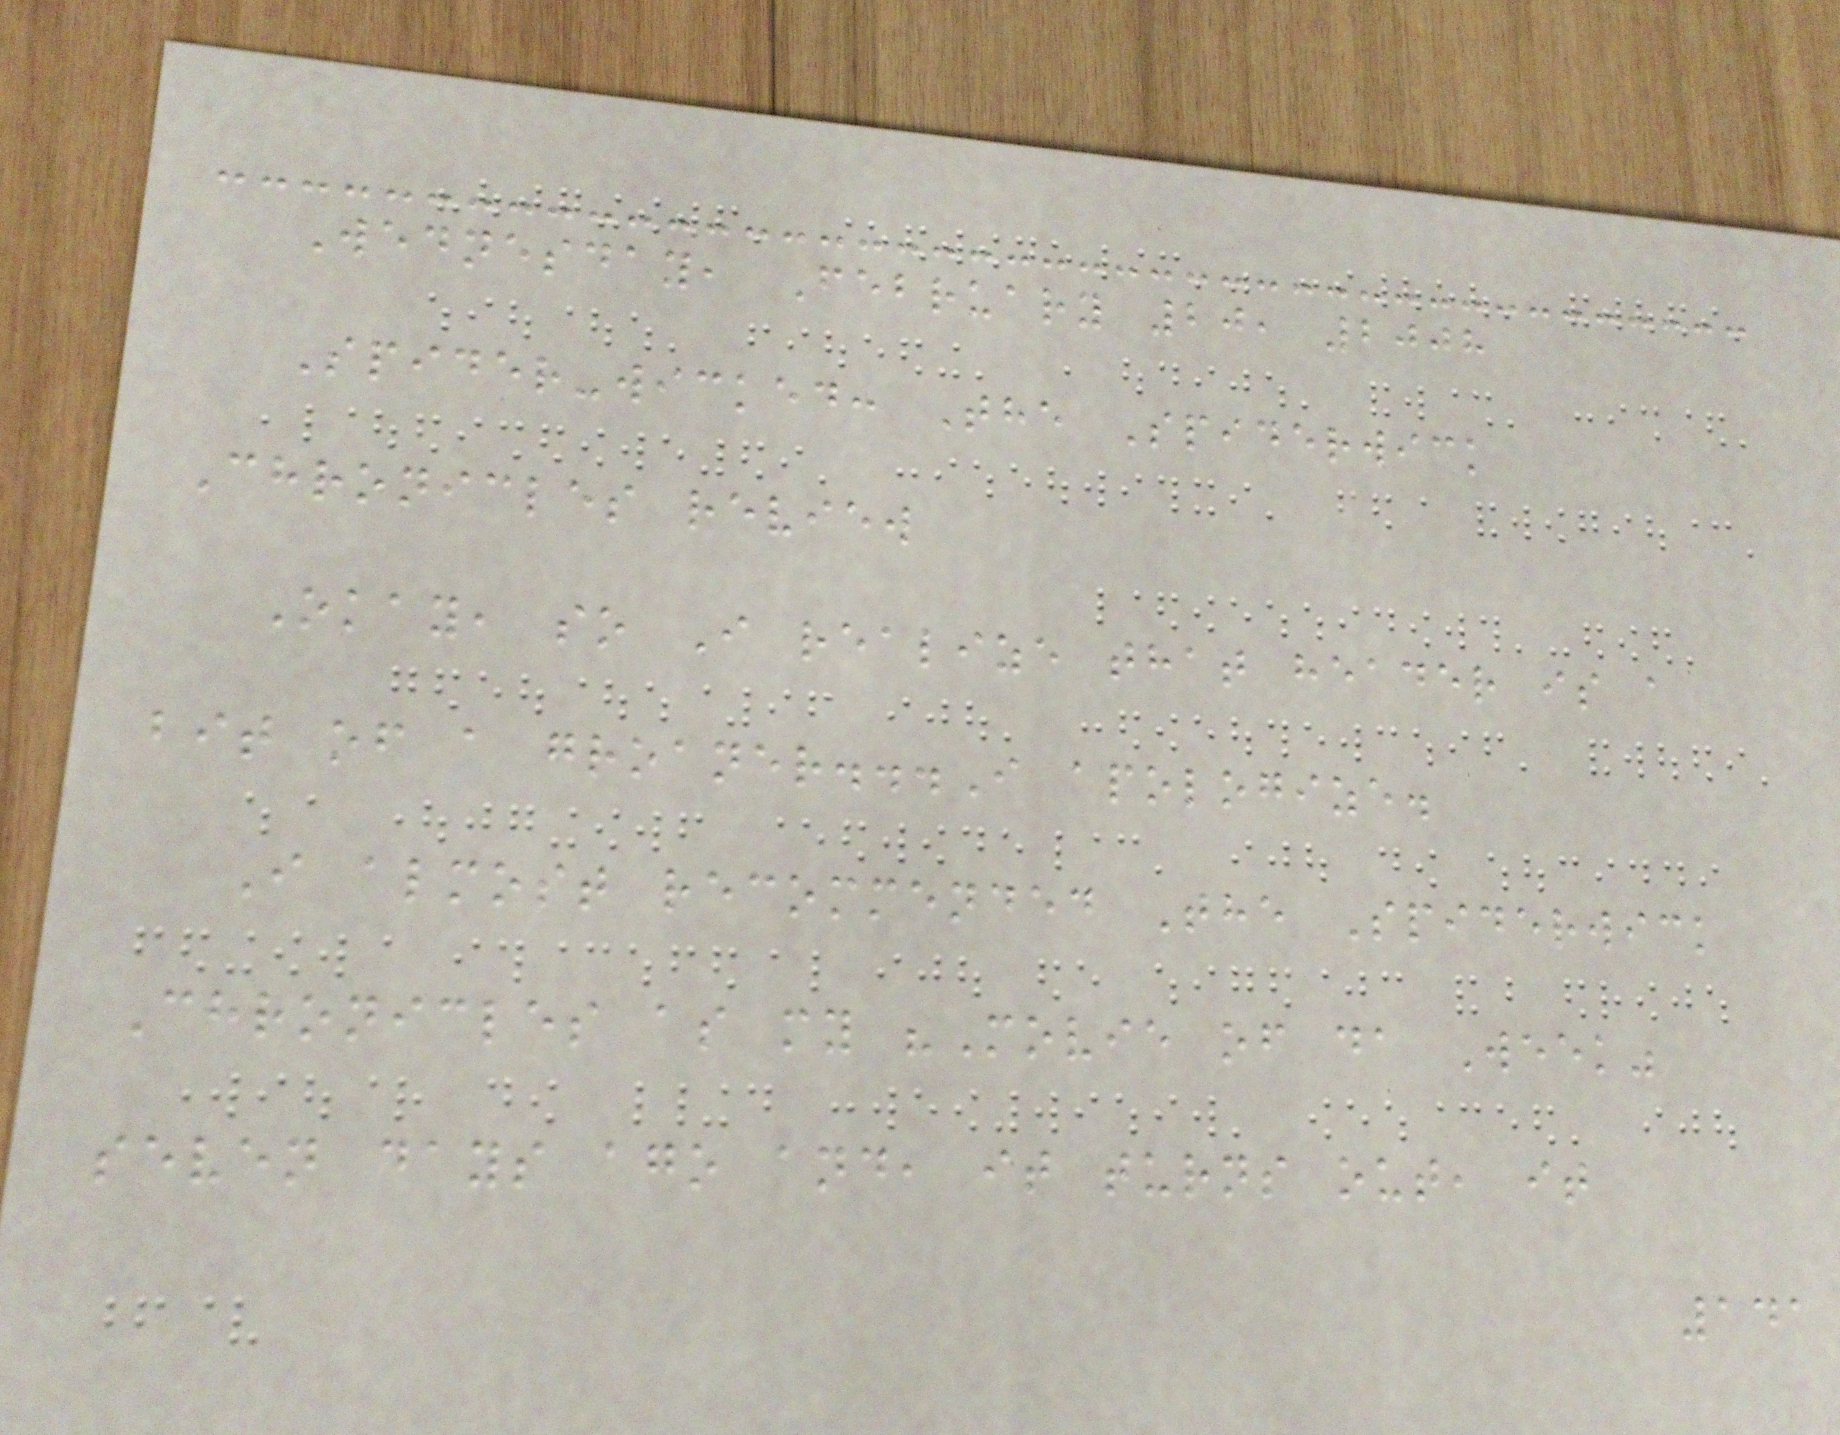Wednesday, February 20, 2008
Spider-wicked: The Spiderwick
Chronicles review
Okay, so I realize that header is a
bit of a groaner...I apologize.
I almost recommended The Spiderwick
Chronicles as my "Movie of da Week"
seven days ago and, it turns out, it
141
